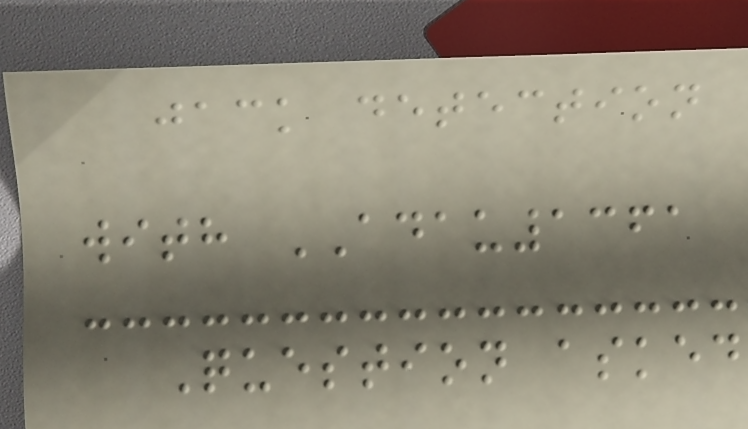jack detection
with ADAU1361
Question asked
